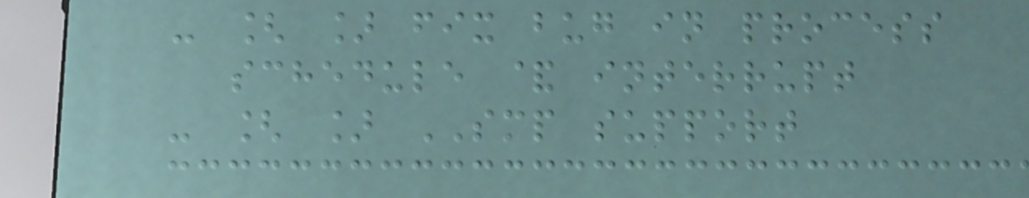- [ ] fix bug in process
schedule & interrupt
- [ ] SMP support
